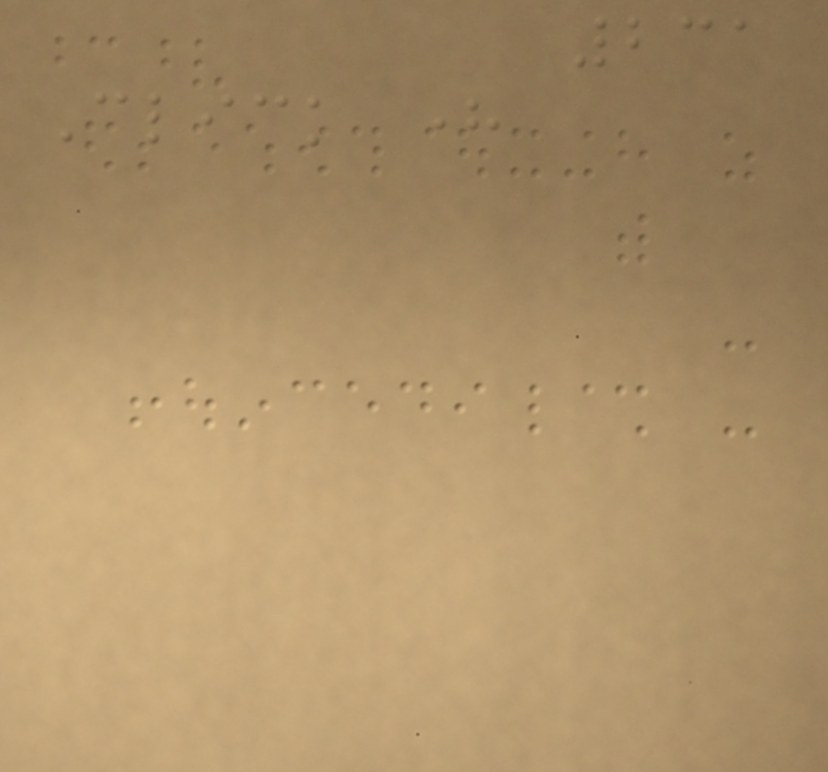231
Click here
